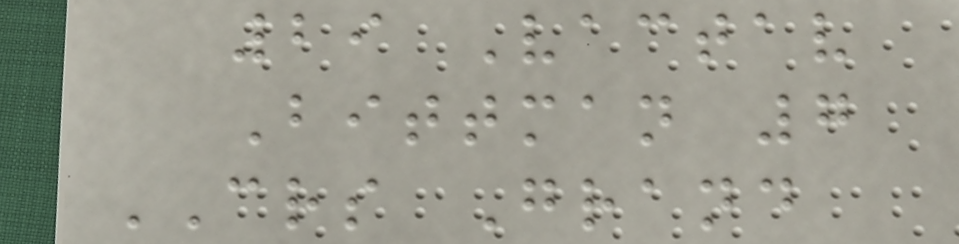29 Vactav
Bittman 7
CRS Grand
